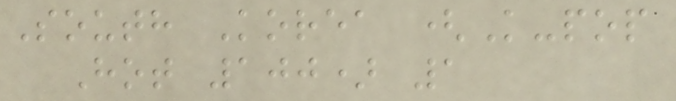South Korea (K-pop
Hot 100) 1
